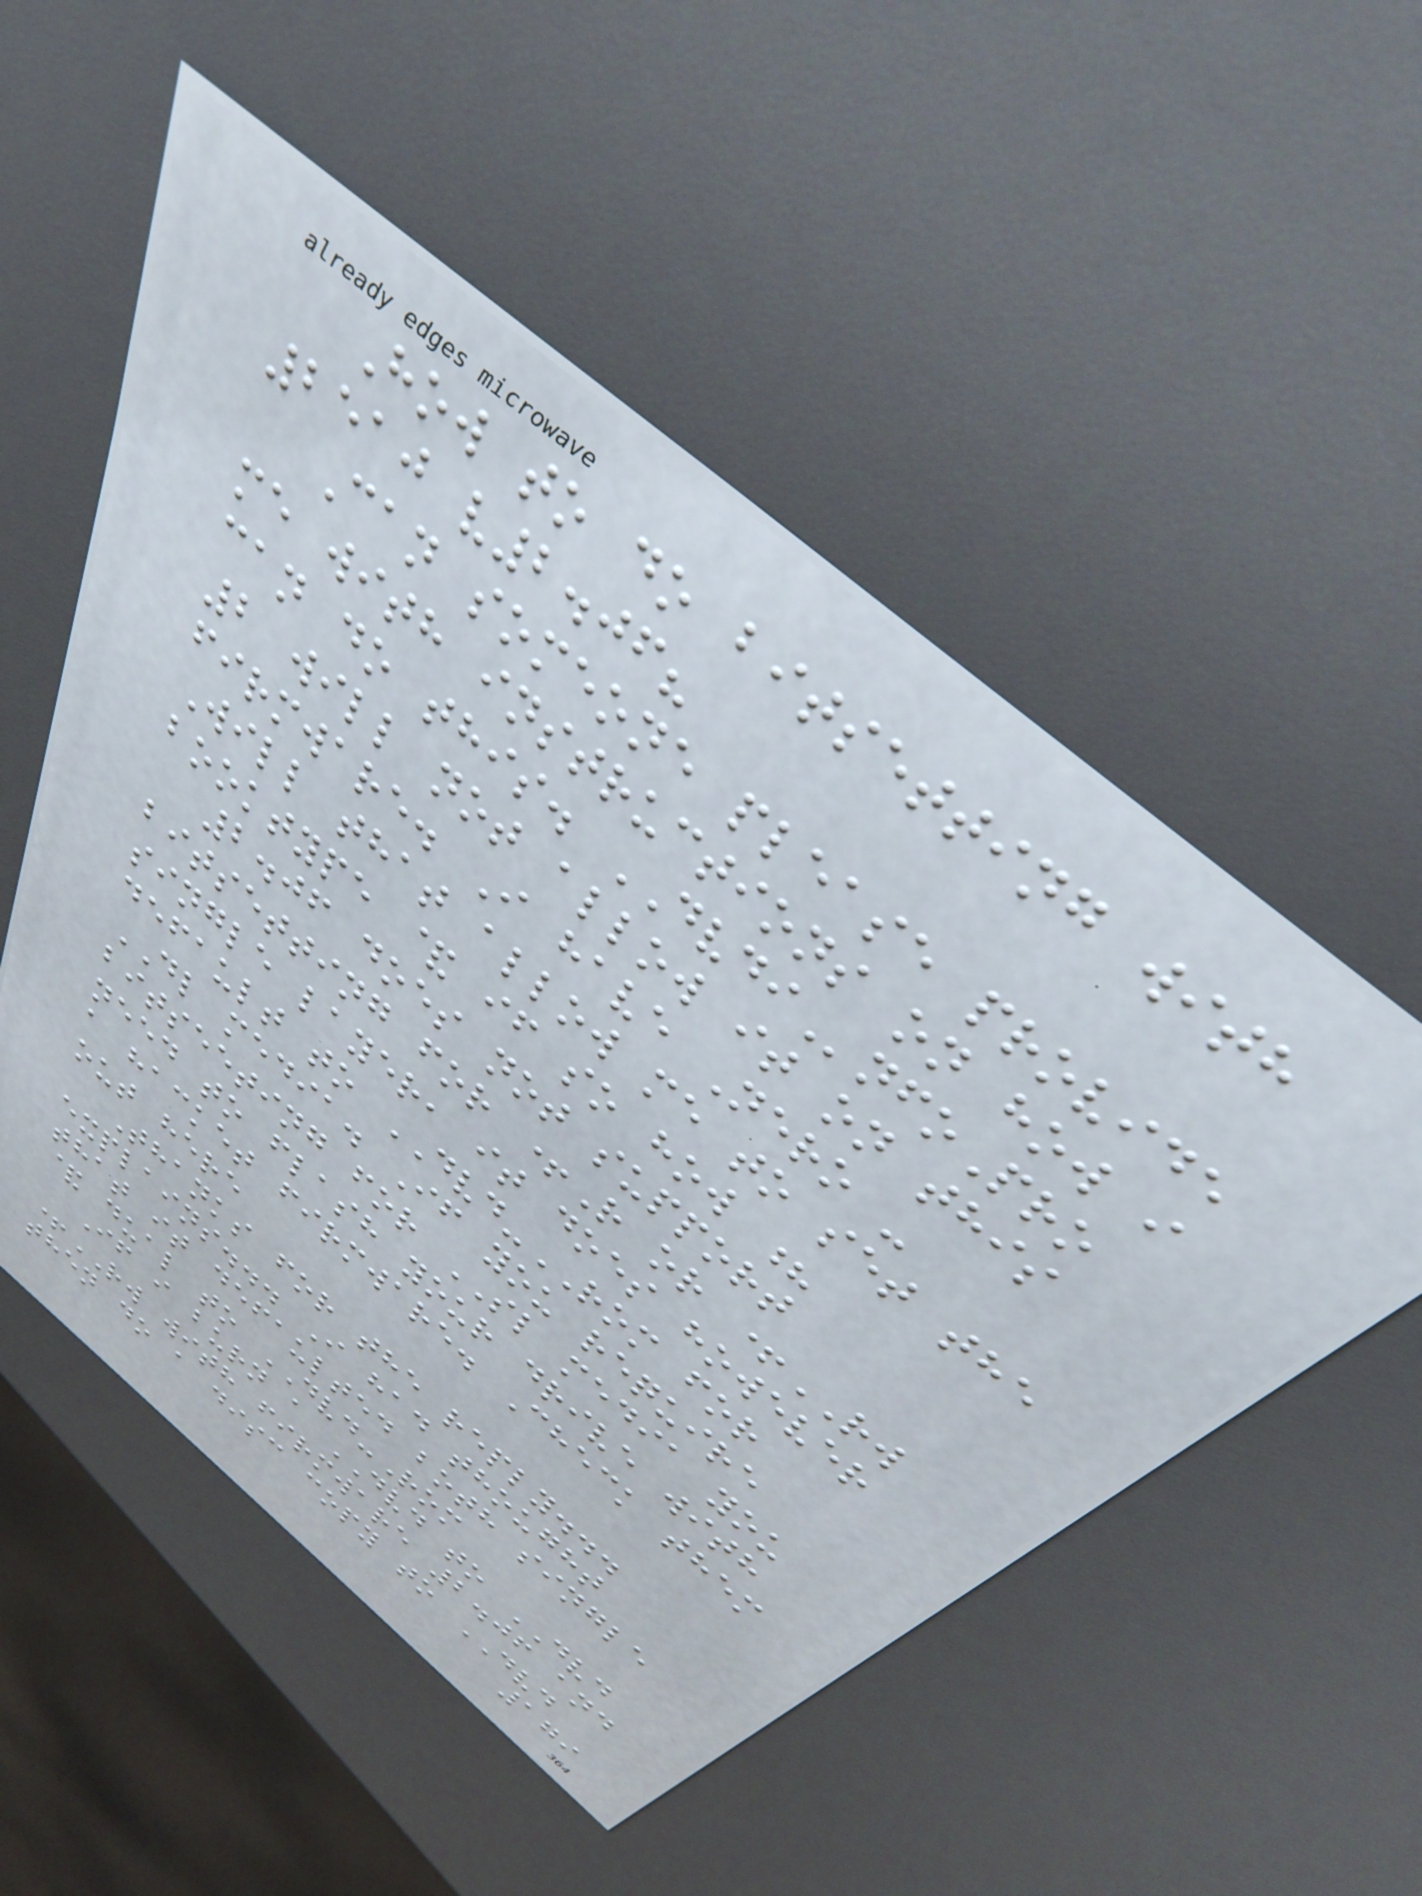How to do bitsetting with
2510 v2.06?
Can someone please provide
me with instructions on how i
can do this. DVDInfoPro
2 will not allow it on this
firmware. I have Nero -
Will that allow me to set the
booktype & if so how ?
2.06 does not support
bitsetting for +R or +RW
single layer, it does however
default to DVD-ROM for
DL media. If you require
bitseeting for SL media you
need to flash your drive with
a hacket firmware. Check them
out here
Thanks for the reply...
explains... I had thought
that it defaulted both single
& dual to DVD-Rom
If i burn a DVD to DVD
+RW with firmware 2.06 and
then do a disc copy to DVD
179
